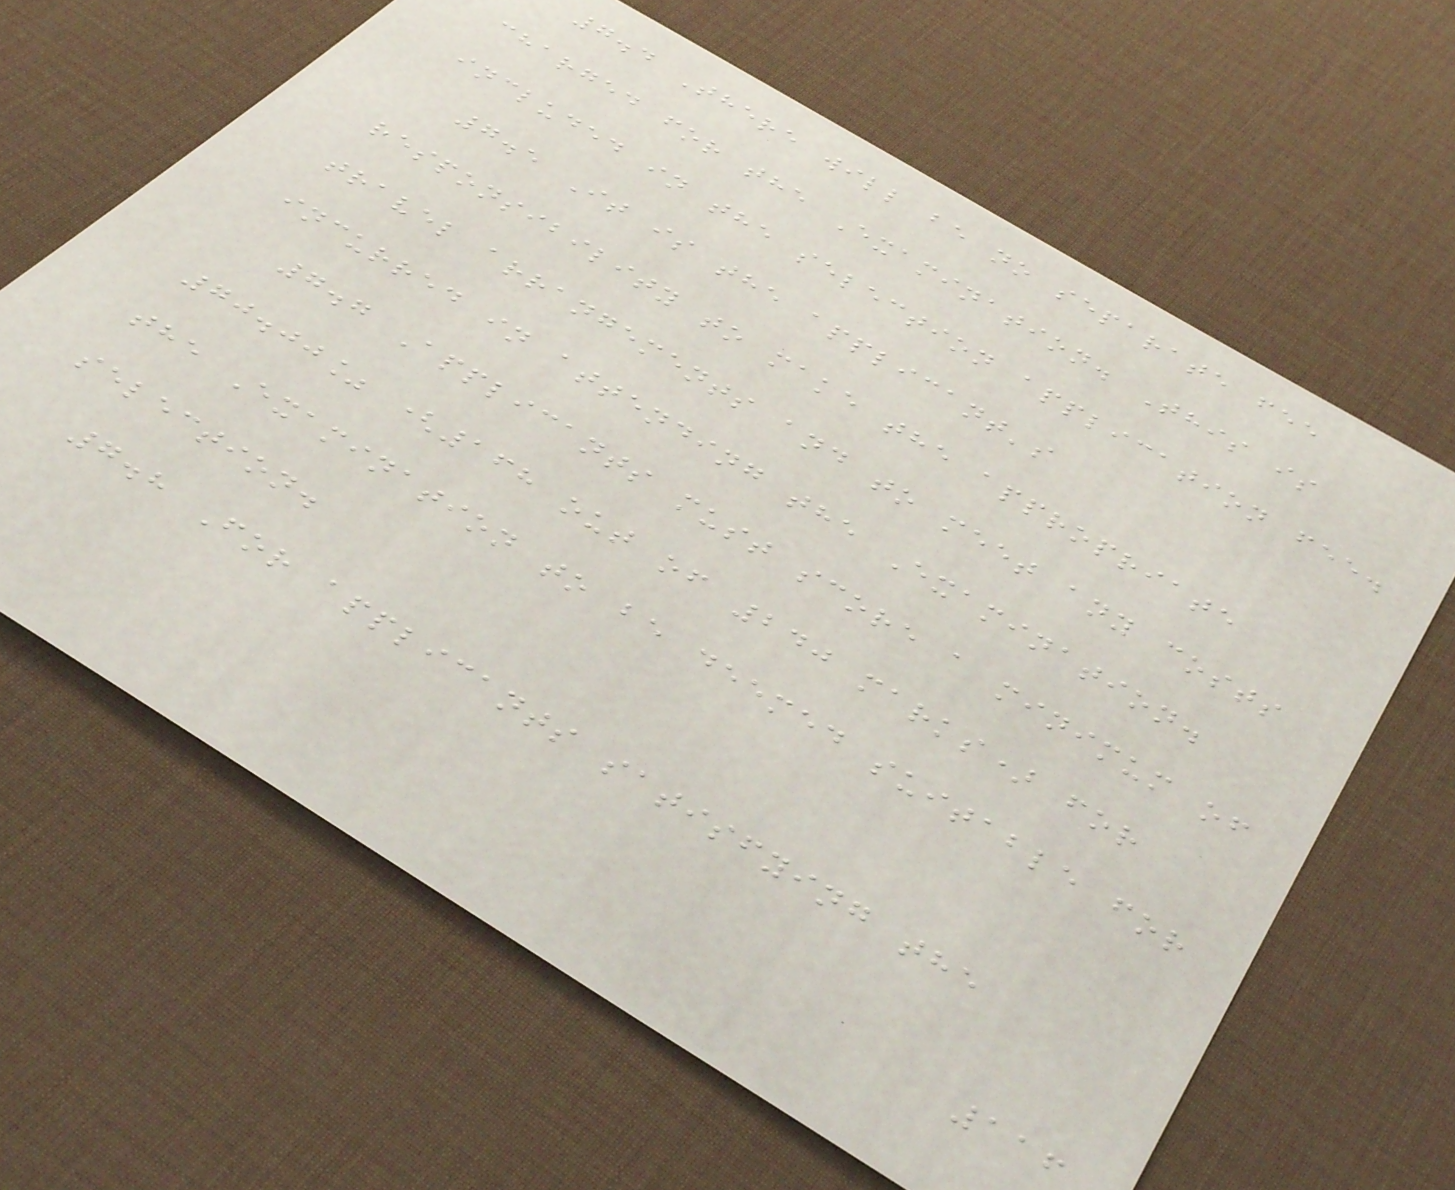7.4 There will be no separate fee
charged for the Examination. This is
included in the selection application fee.
7.5 It is the applicant's
responsibility to make the appropriate
travel arrangements and to meet any costs
incurred in attending the Examination.
7.7 Applicants must score a minimum of
70.00% (168 out of 240 marks) for
the Examination to be deemed suitable for
selection.
7.8 For applicants satisfying the
116
